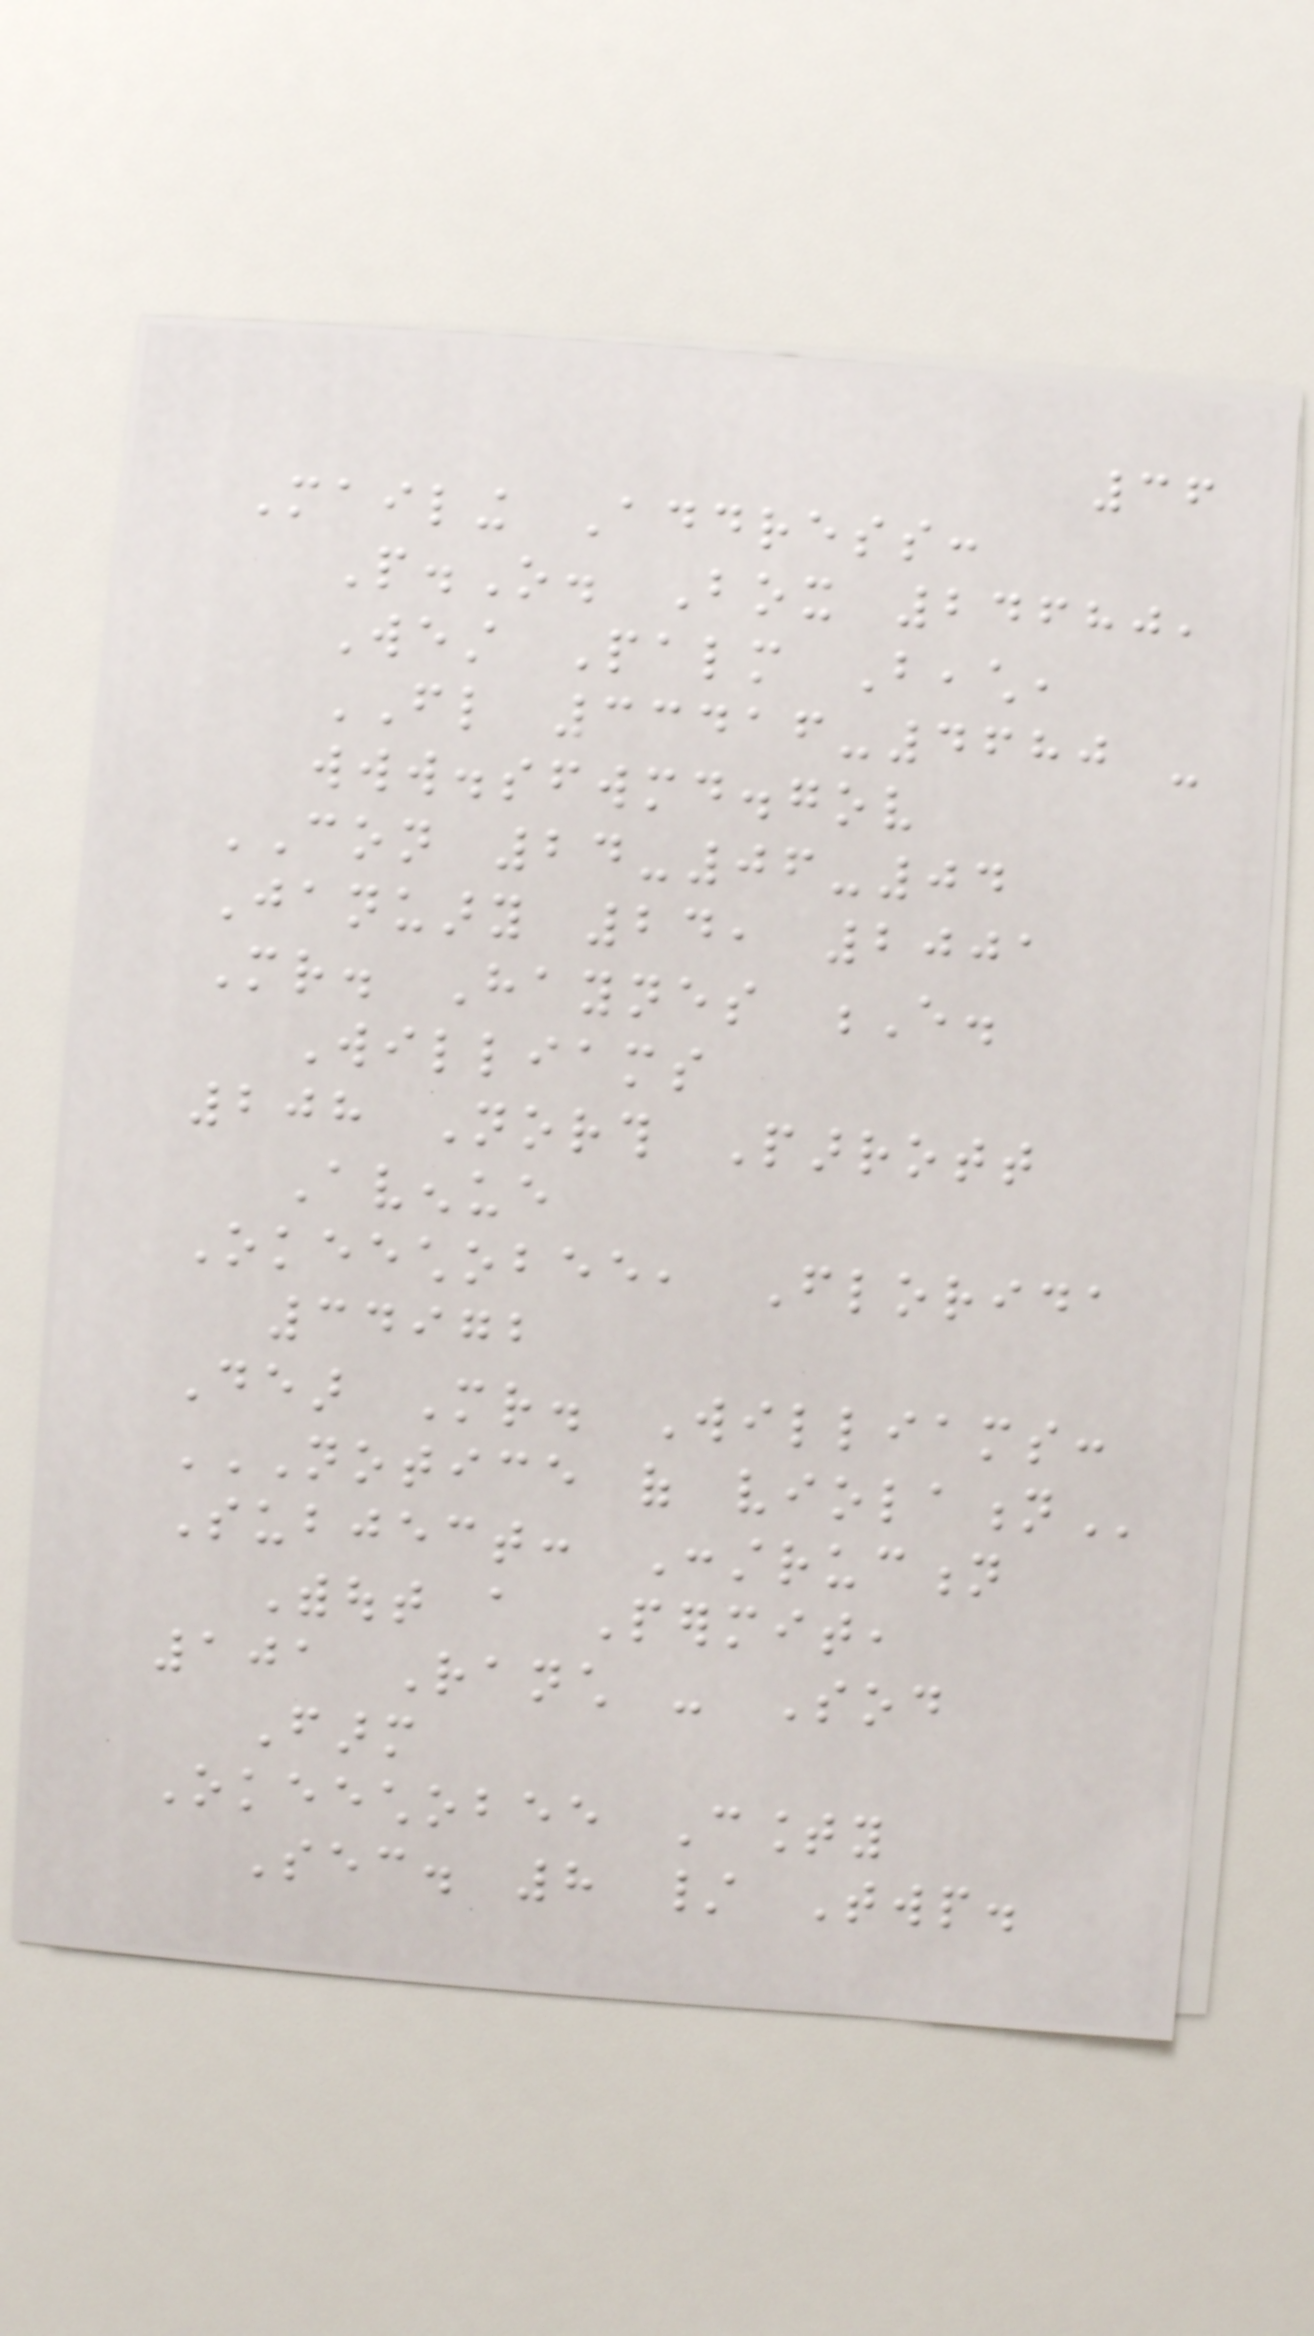36
Mailing Address:
P.O. Box 24680,
West Palm Beach,
FL 33416-4680 -
www.sfwmd.gov
CON 24-06-04
January 24, 2001
Mr. Haynes E.
Williams
208 North Parrott
Avenue
Okeechobee, Florida
34972
Dear Mr. Williams:
NOTICE OF VIOLATION
Subject: Construction
Without a Permit,
101 Ranch - Sod
Farm
Okeechobee County
Sec. 8 / Twp.
